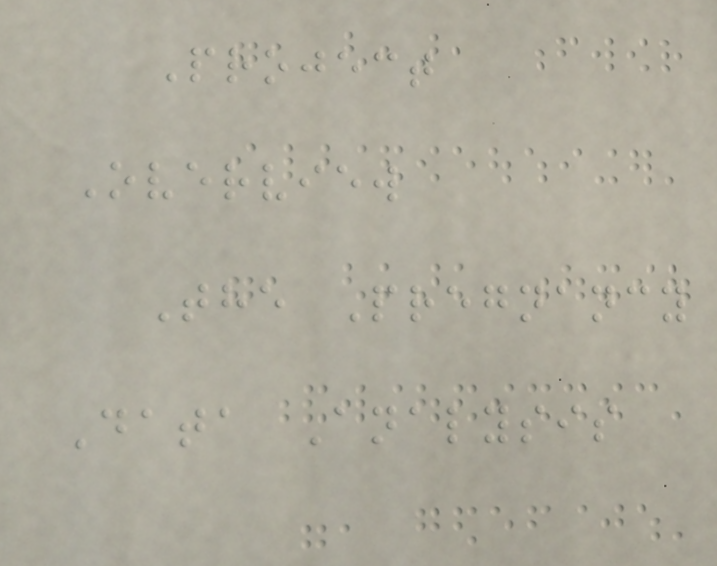Project
Overview
The Pregnancy
Data Analysis
